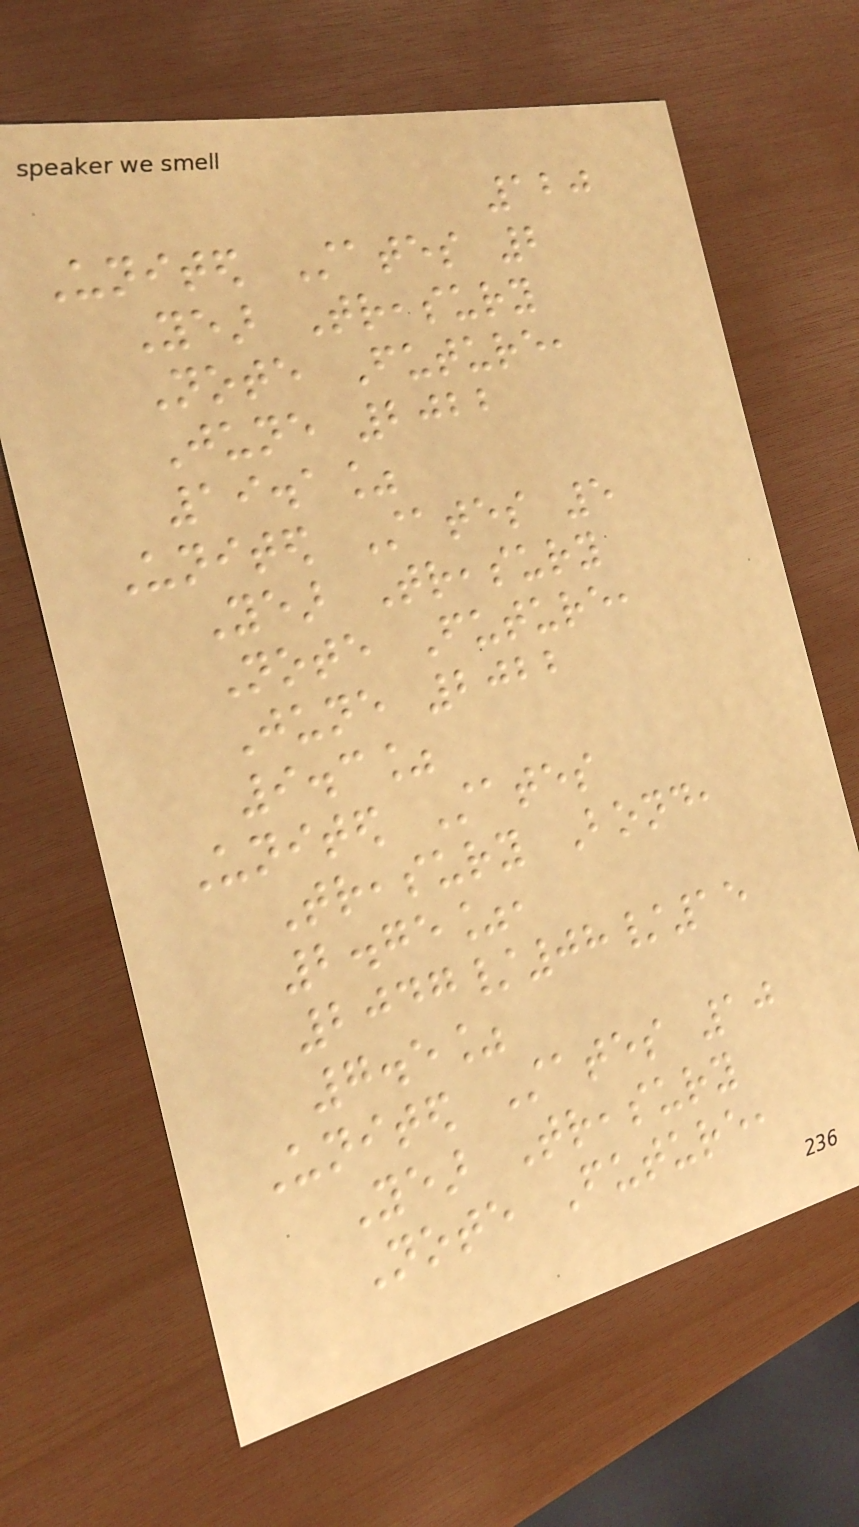120
United States 2
Year Treasury
Note Future,
June 2022
19.1%
United States 5
Year Treasury
Note Future,
June 2022
9.3%
United States
Treasury Bond,
2.75%,
2047/08/15
7.5%
United States 10
Year Treasury
Note Future,
